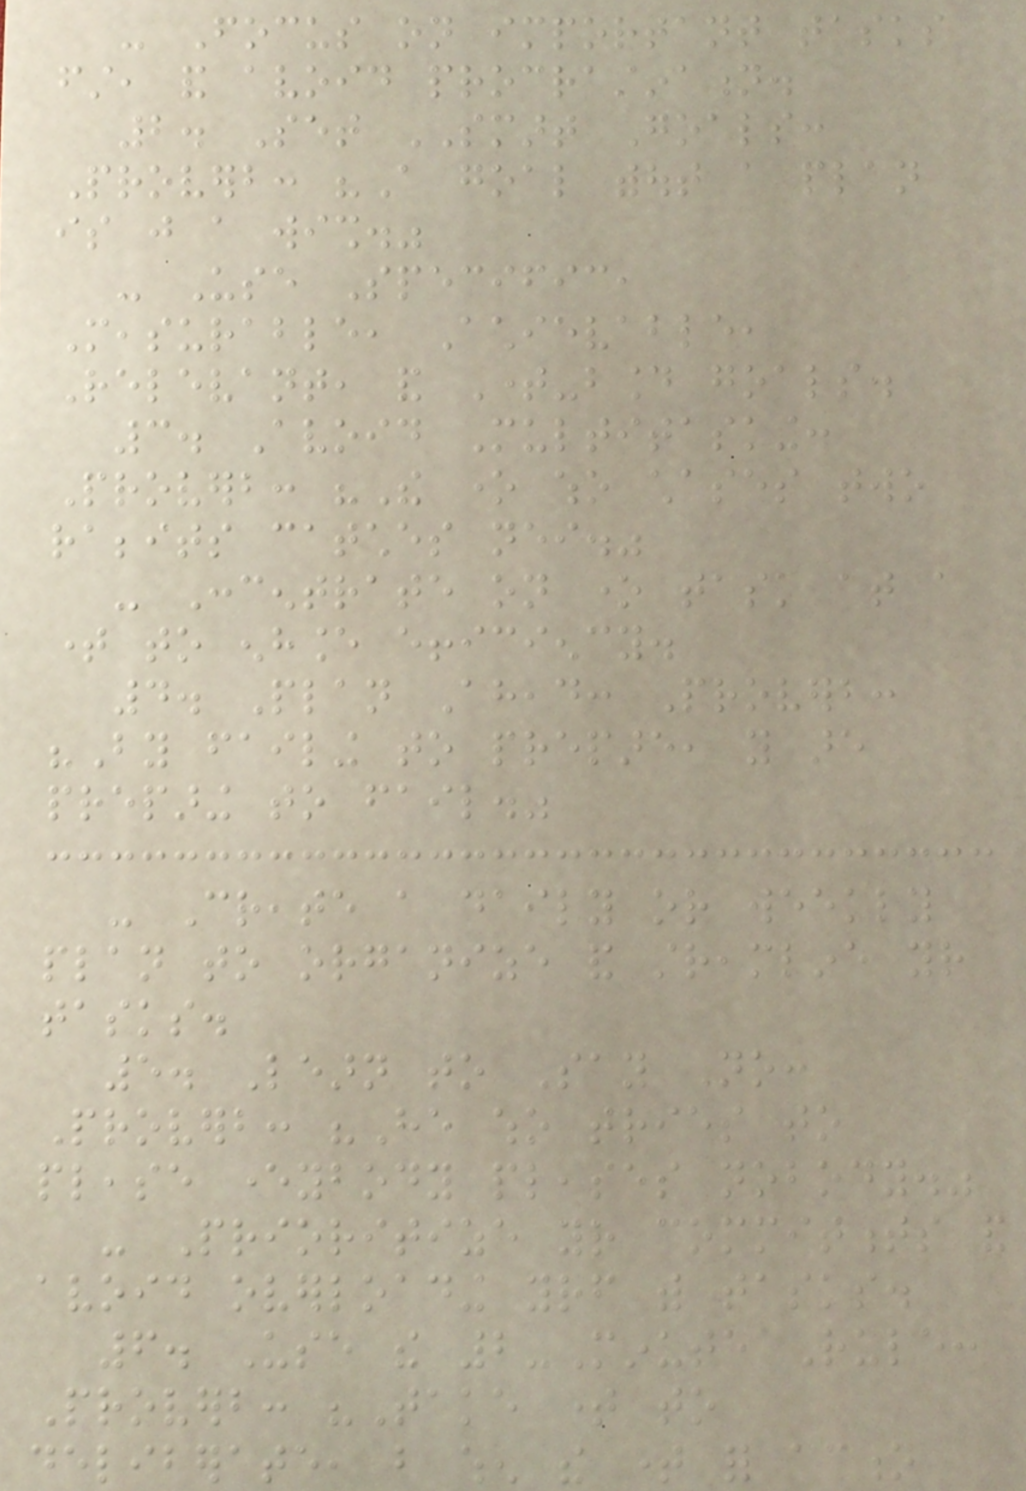- Focus on important tasks
first, and avoid procrastination.
2. Set SMART Goals:
Proverb: "A goal without a plan
is just a wish."
- Use Specific,
Measurable, Achievable,
Relevant, and Time-bound goals.
3. Avoid Multitasking:
Proverb: "The one who chases two
rabbits catches neither."
- Concentrate on one task at a
time to enhance efficiency.
4. Plan Ahead: Proverb:
"By failing to prepare, you are
preparing to fail."
- Create a daily or weekly
plan to organize and streamline your
tasks.
5. Learn to Say No:
Proverb: "He who tries to
please everybody pleases nobody."
- Prioritize your commitments and
avoid overloading yourself with tasks.
6. Use the 2-Minute Rule:
Proverb: "Take time to
deliberate, but when the time for action
